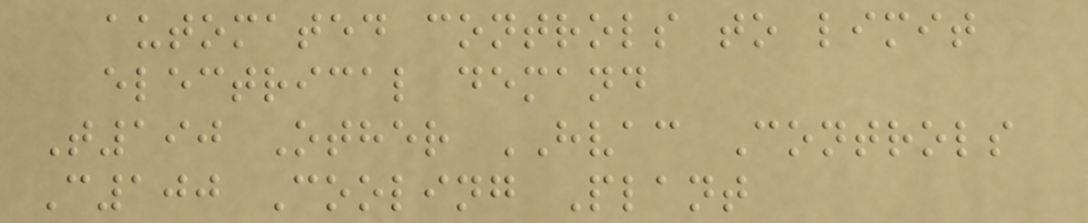automated controls to limit
electrical demand
T190 Other HVAC Controls
C100 Cooling Plant
